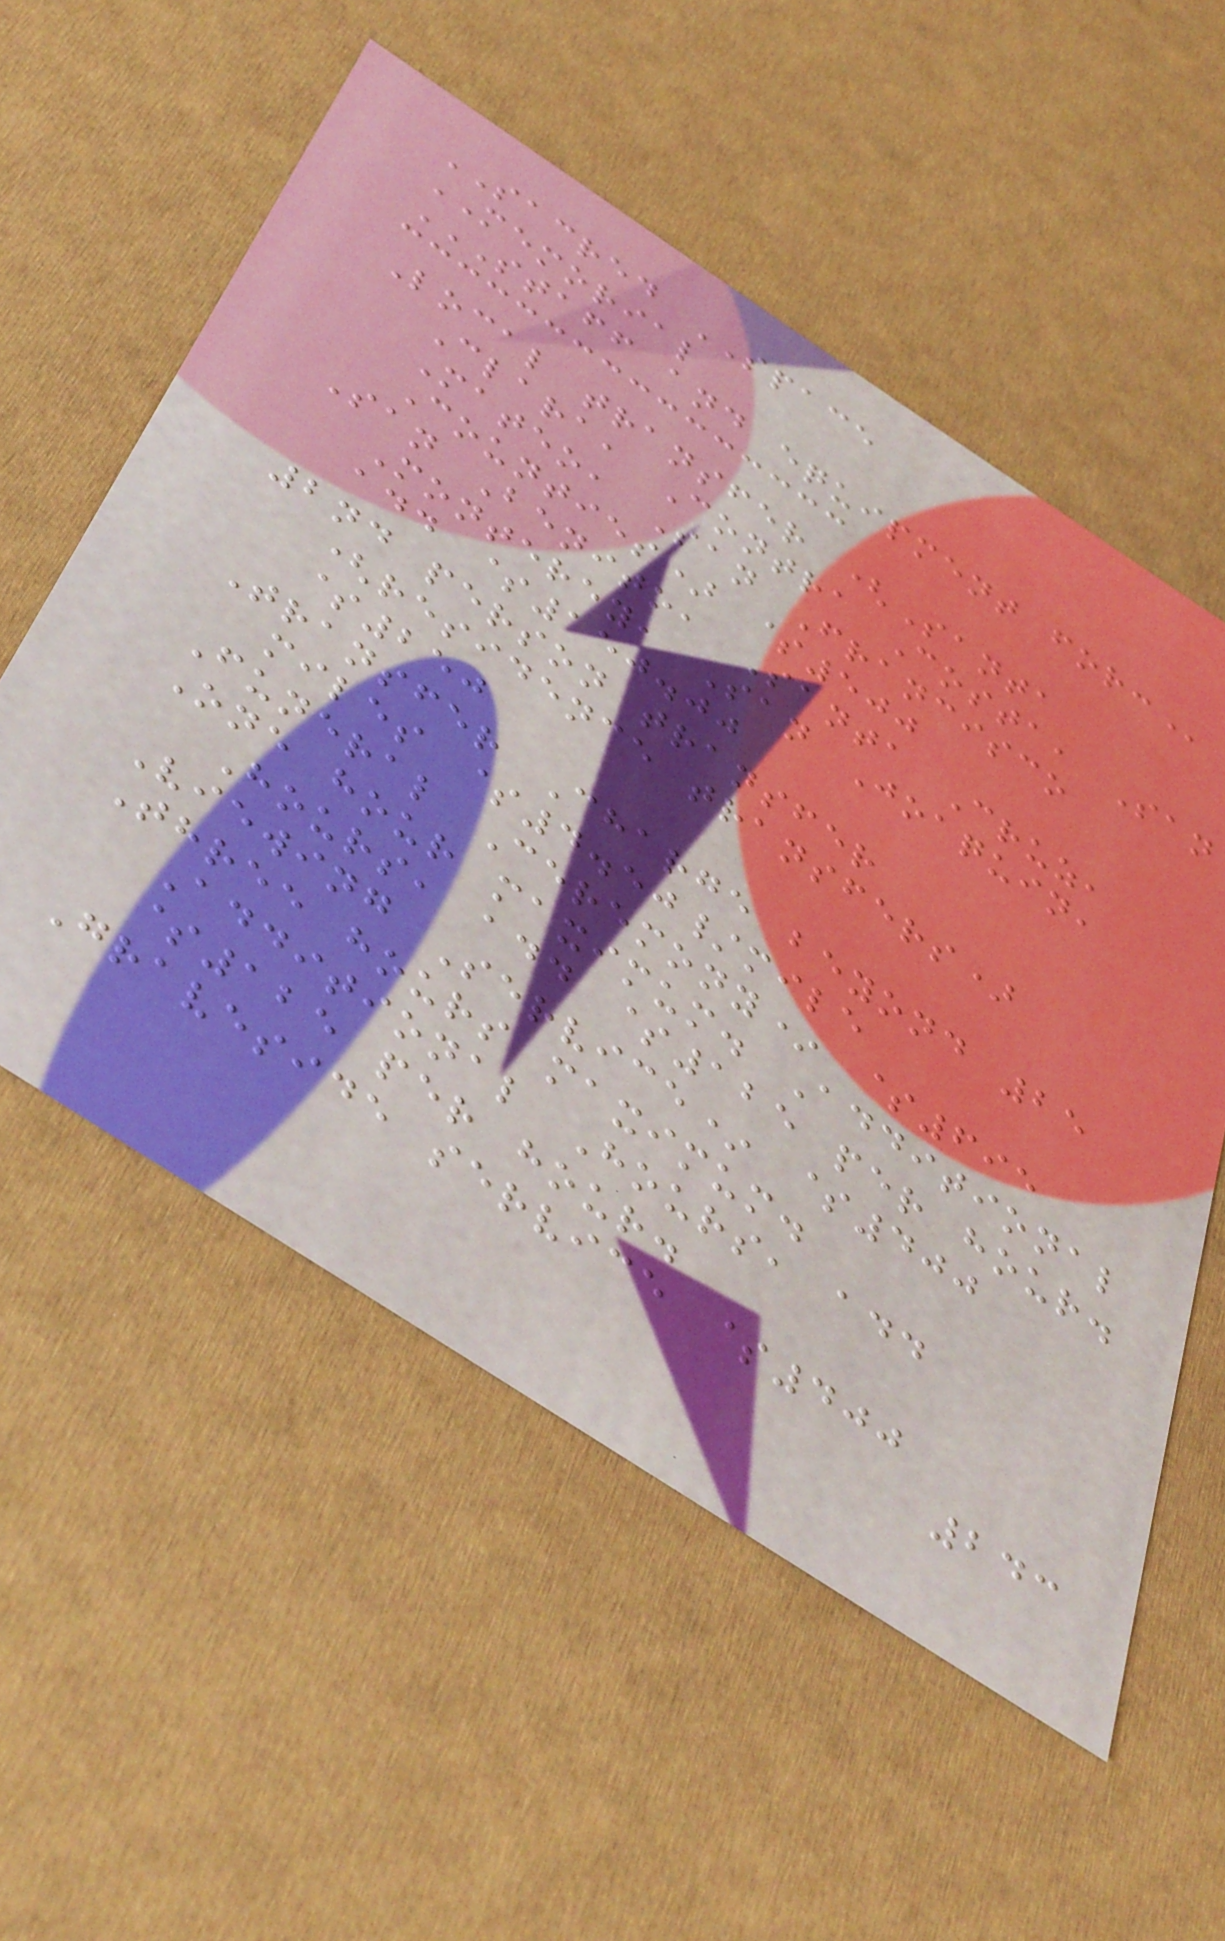SACRED SPACE
MEMORIAL
STAFF AND EQUIPMENT FOR:
Local transfer (Santa
Clara, Contra Costa, San
Mateo, San Francisco
Counties) $500
San Benito, Santa Cruz,
Monterey, San Joaquin,
add $150.00
2nd person transfer
(residence transfers)
$250
Transfer Charge beyond 25
miles $4.50/mile
Funeral Ceremony* $695
One hour maximum. Additional
Hours, add $125 per hour.
Viewing Service* $400
Three hours maximum.
Additional Hours, add
$125 per hour.
Graveside service $400
243
